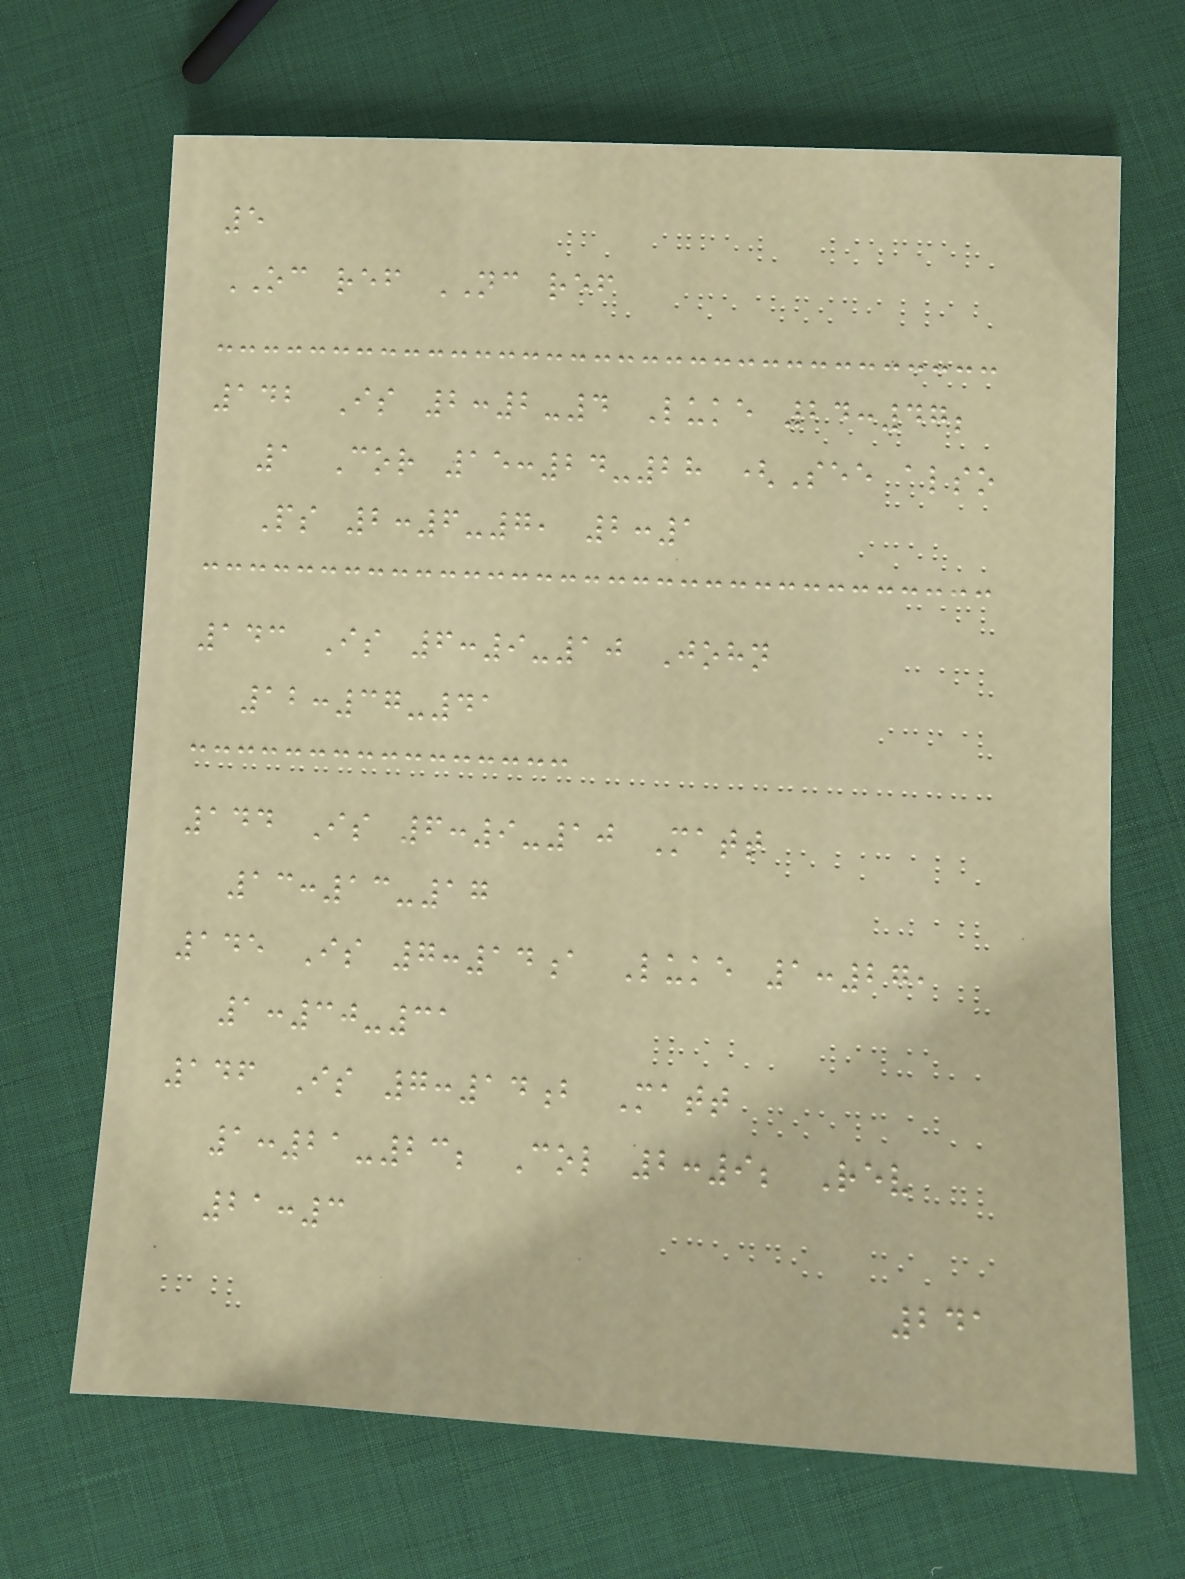5
OC ref NC ref
142 Is 2:2-4 Luke 24:47;
1 Cor 15:24-28 (See also
Ps 2:6-7, 2:1
143 Is 6:9-10 John
12:37-41
144 Is 6:9-10 Matt
13:13-17
145 Is 7:14a Luke 1:27,
1:30-31
146 Is 7:14b Matt
1:21-23; Col 2:9; Rev
21:3
241
